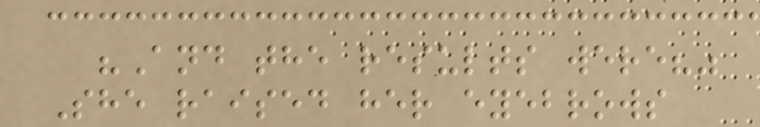"And the results were?"
She raised her eyebrows
